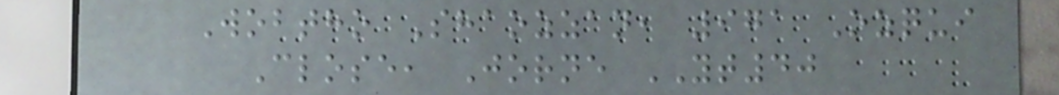Wobtho Shaozzan, 971 Ozqui
Close, Jorne YT40
